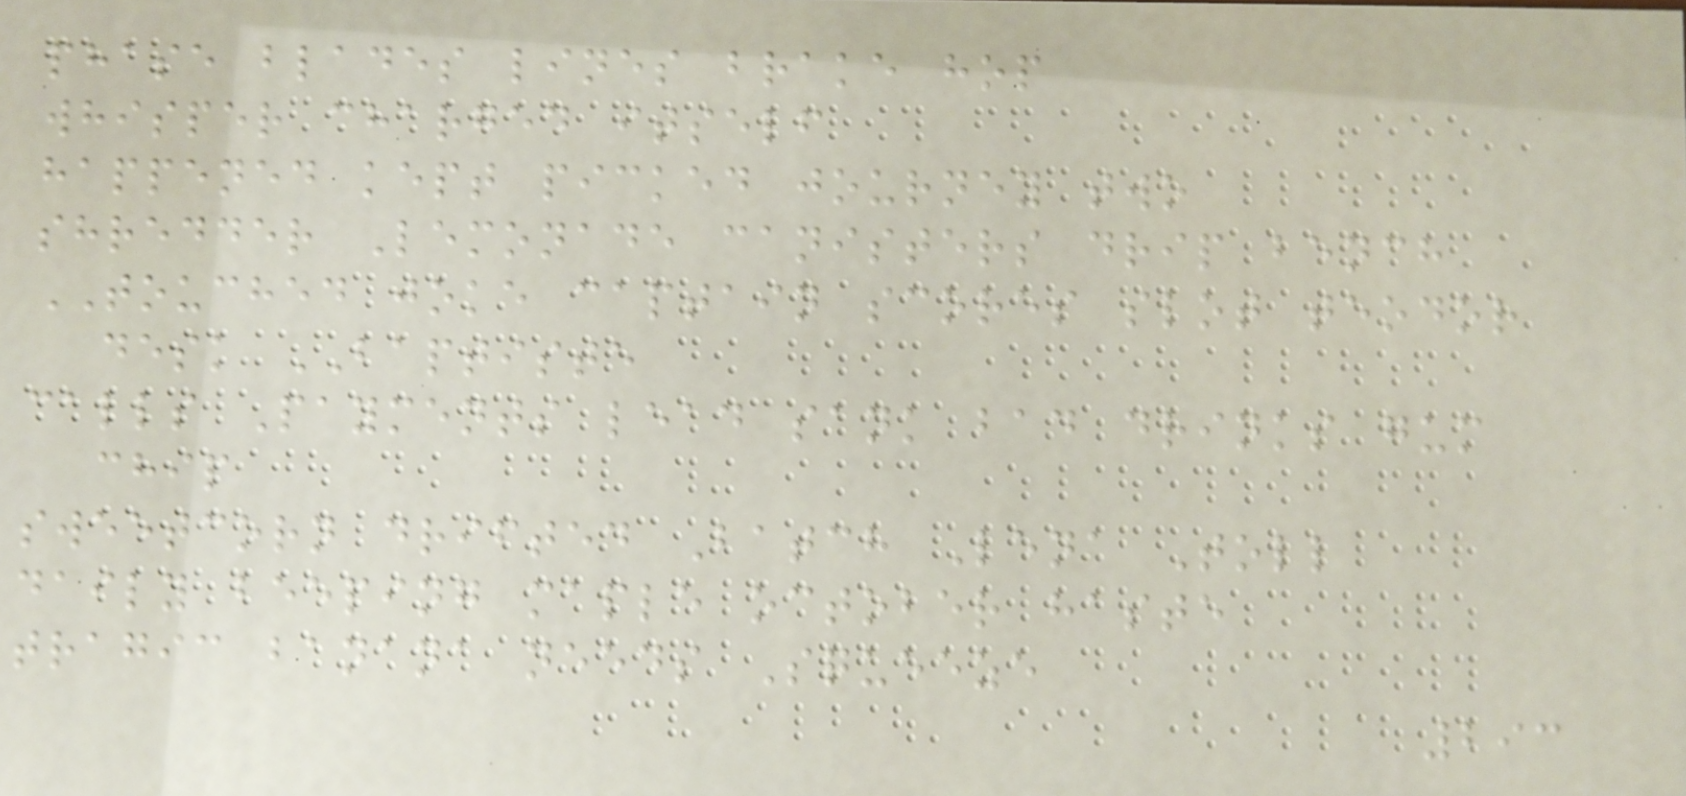phase blades lines brake hop
whisper charged itself
happened kept picked journey two
shredder Lemonade canisters drip bench
TOUCHED joke captain scores slot teodor
desk BAPTISTE
calls Payments lead sank bad drinks gum
chip
sweetcorn drifted Batch Lena Toll
daily beeping maple october haste
tragic banana needs Squeeze
293
